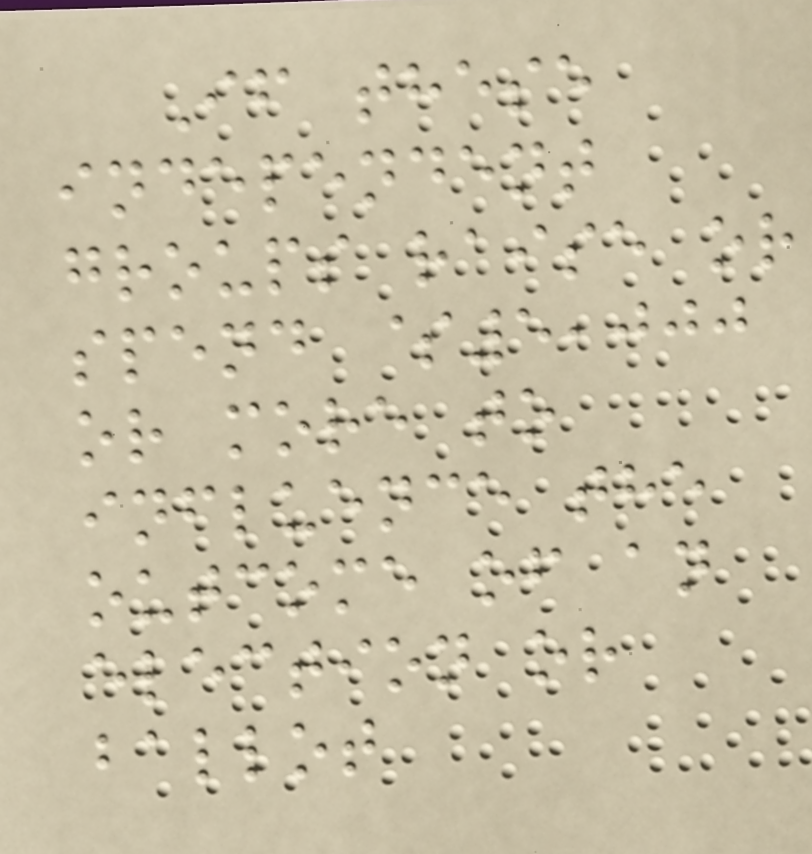If these
independent
groups raise or
spend $5,000
or more to
influence the
outcome of an
election or
ballot
